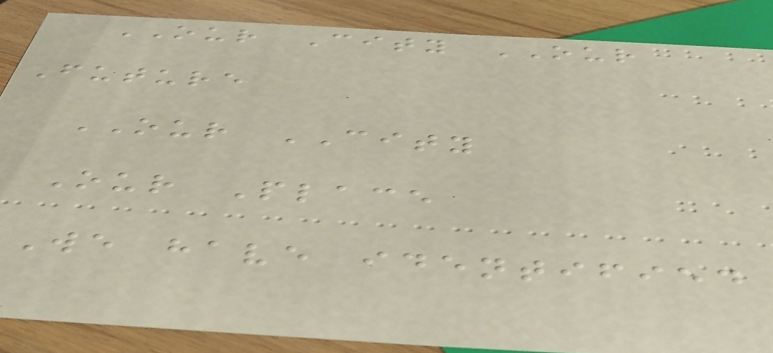OUR City OUR
Future
OUR CITY
Our Place
We have identified
